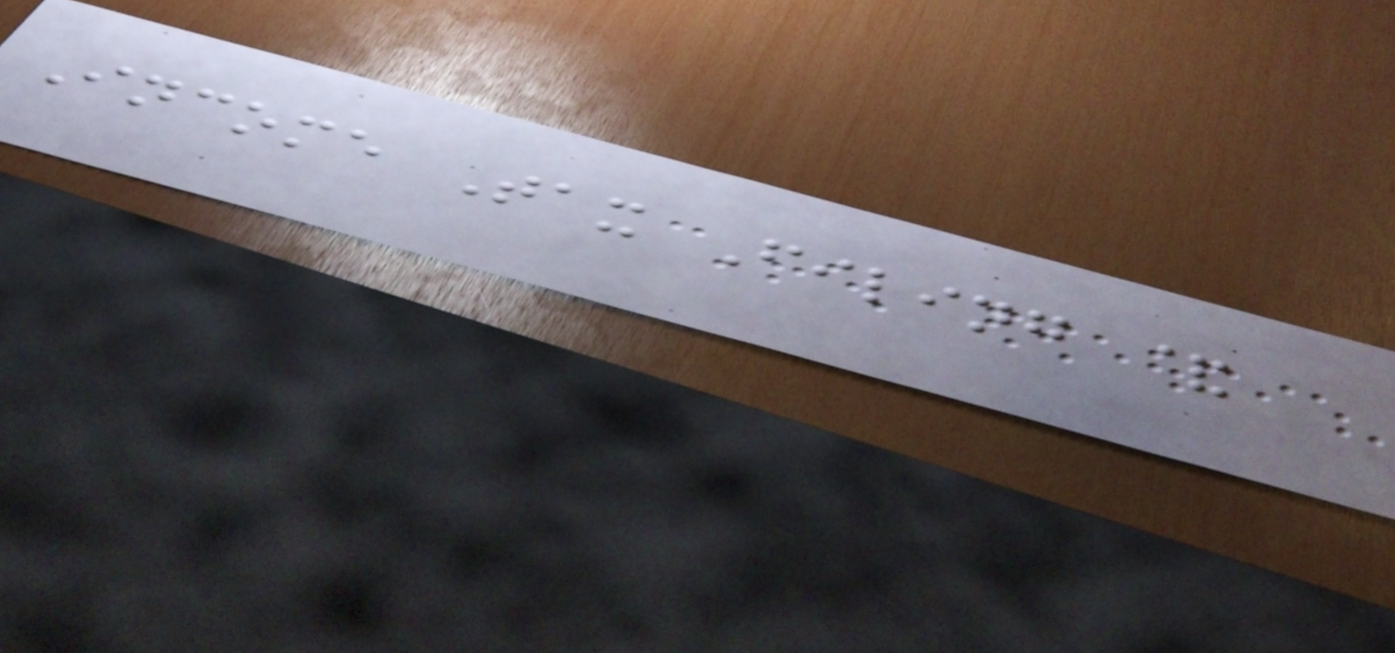Income Tax Filing &
